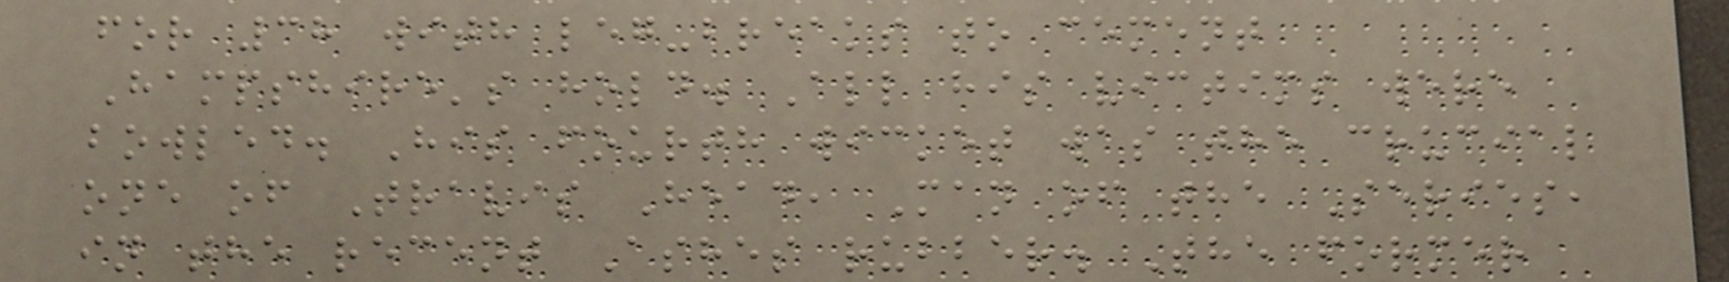for 38 with leg-breaks to cement
Hampshire's hold. All his victims were
bowled. His fourth wicket was the crucial
one of Travis Head, Man of the Series,
in the recent Ashes rubber. The former
